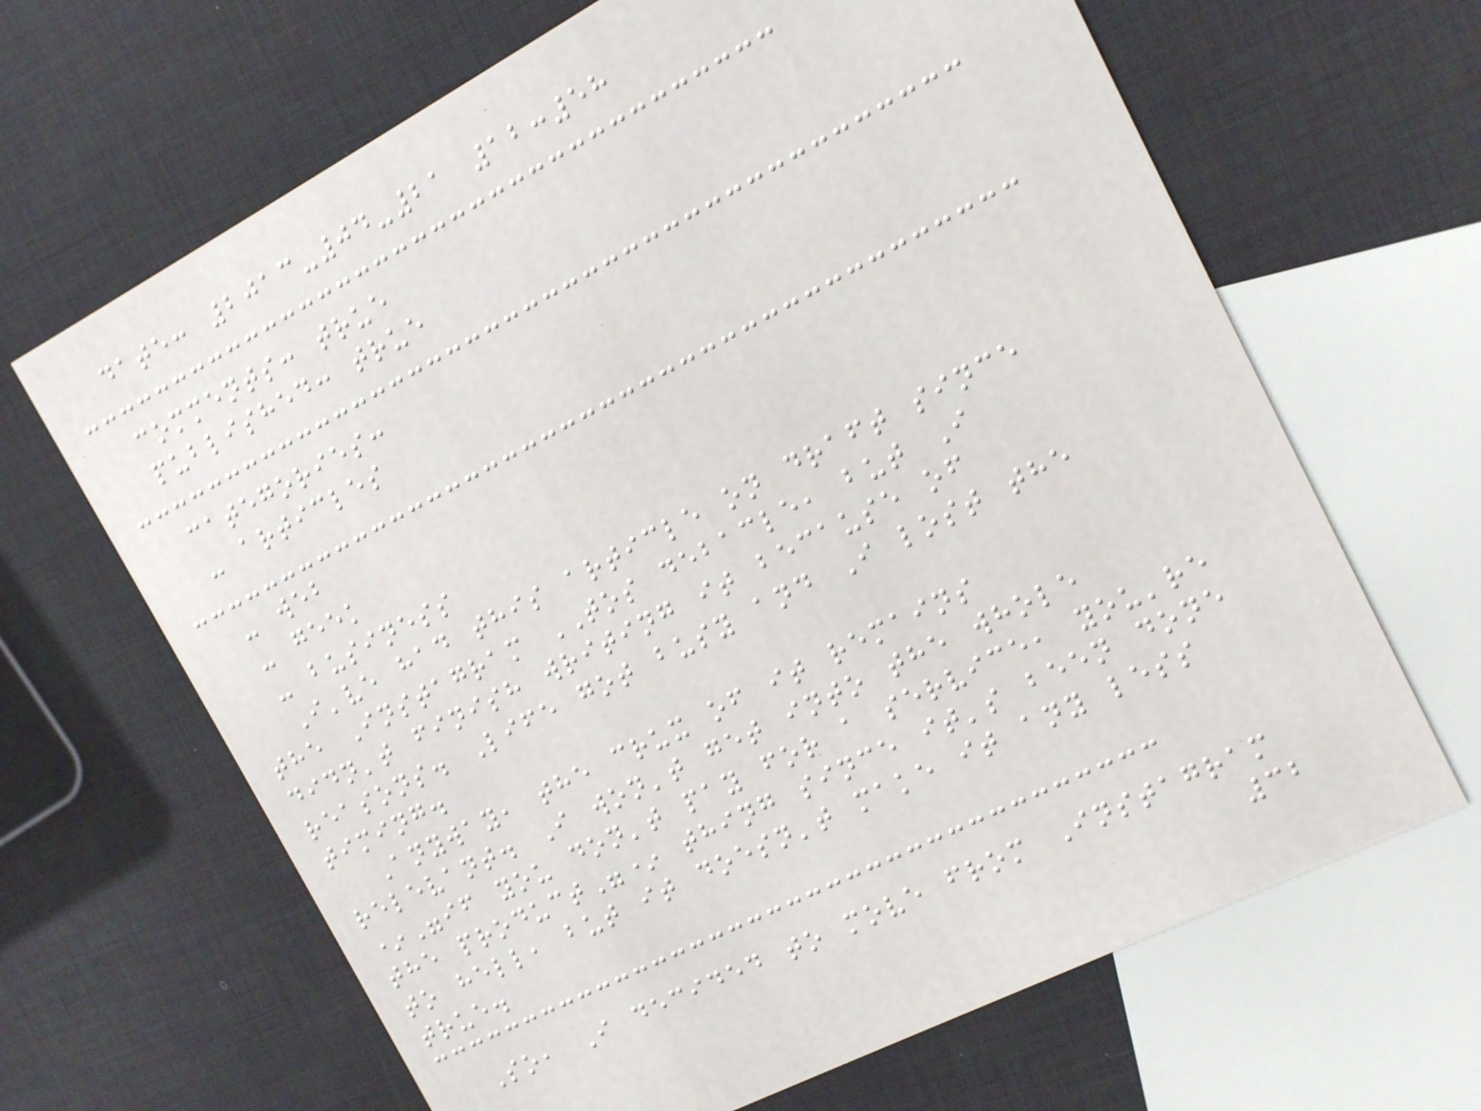date: 2013-04-21 12:58
comments: true
published: true
categories:
- articles
- web
- geek
- business
I've had this article on draft since
the Instagram TOS debacle, but I
didn't finish writing it because of
reasons. Life got busy and I lost the
timing.
Anyway, the crux of it remains
relevant. I won't get into the whole
*"if you don't pay for a service, you're
the product"* thing since it's been done
to hell, but it doesn't make it any less
true.
So, I decided to move from Instagram
32
